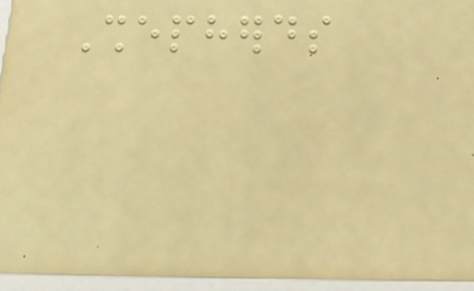Shepherds
